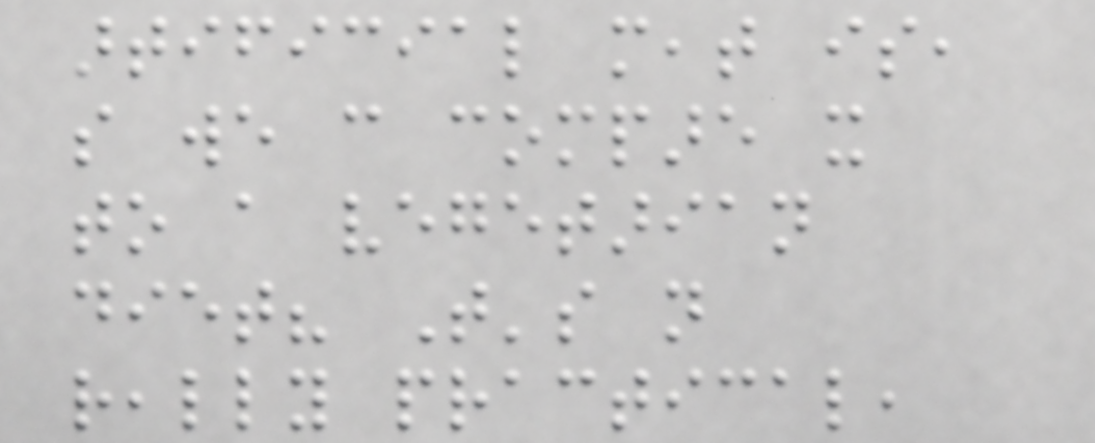artificial meat is,
so we can compare it
to a vegetarian
diet? That's not
really practical,
